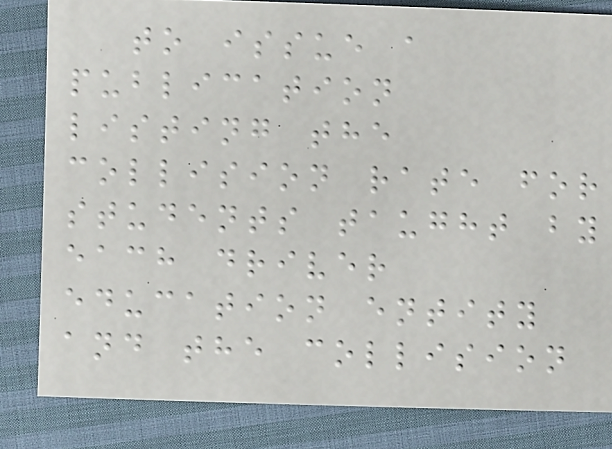to issue a
publication
listing the
collision rate for
students taught by
each driver
education entity
and the collision
